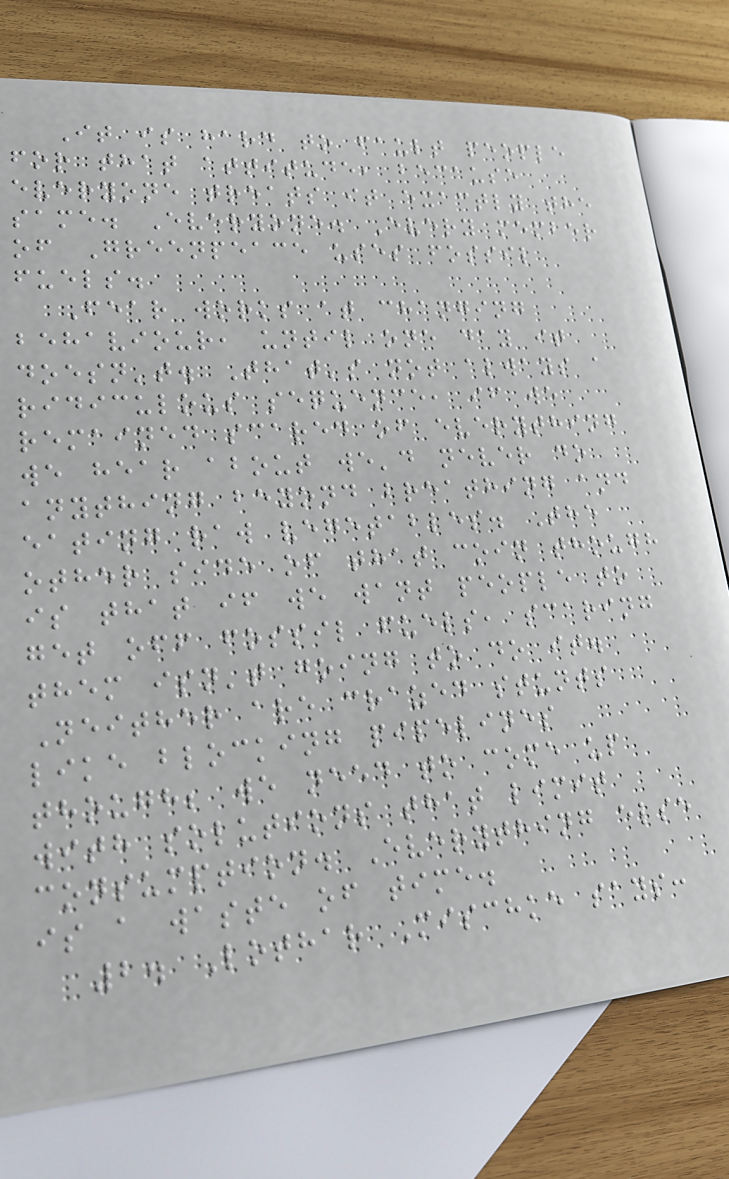It is hard to fault people
for that attitude, because
everyone treats it exactly the
same. Everyone. Every member
of Greenpeace uses fossil
fuels.
Fear works at changing
behaviour, until one day it
doesn't. That's not always a
ridiculous sequence, if we
remained scared of everything
we hear about we'd never do
anything beyond breathing and
eating raw vegetables. The
other side of that coin though
is that if we want people to
get off fossil fuels, scaring
them isn't going to do it.
Neither are crazed stunts
like blocking pipelines
though; we need to come up
with solutions that limit
consumption. Everything else
is a waste of time.
2. Lothar Mischke says:
